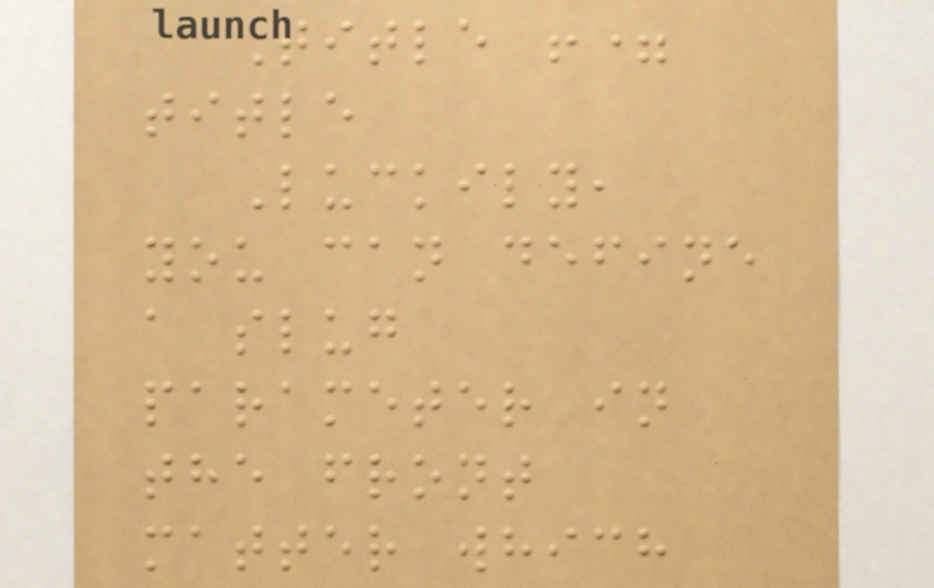Title !=
title
Luckily,
you can define
a slug
parameter in
the front
matter which
